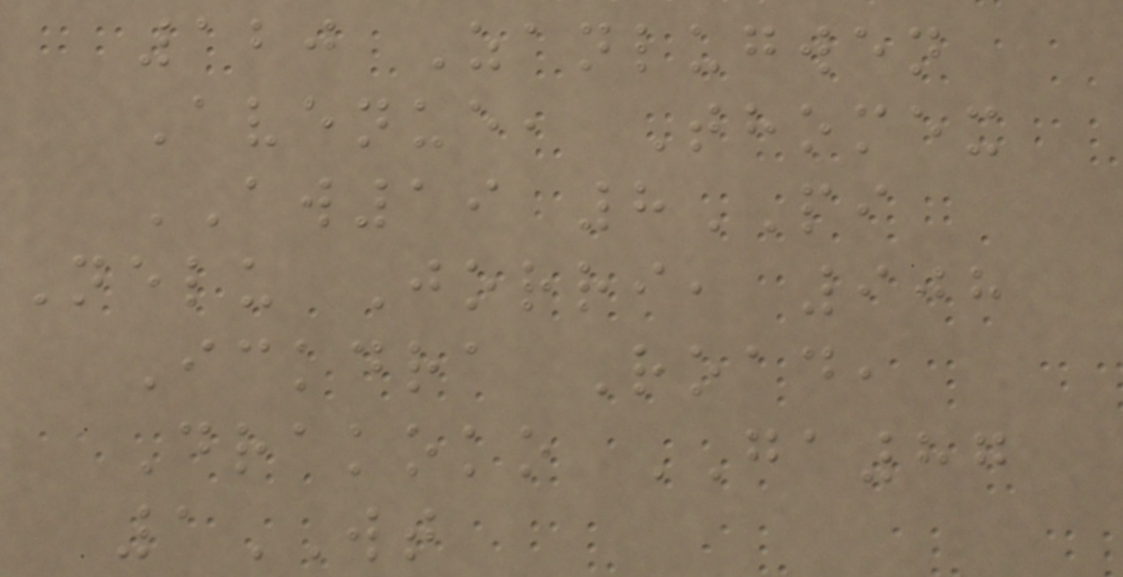120 Zanlugwen
Avenue, Thomex
AW19 8PI
Nelu Jorri, 908
Ickdra Road,
Drakoko GA87
1WT
